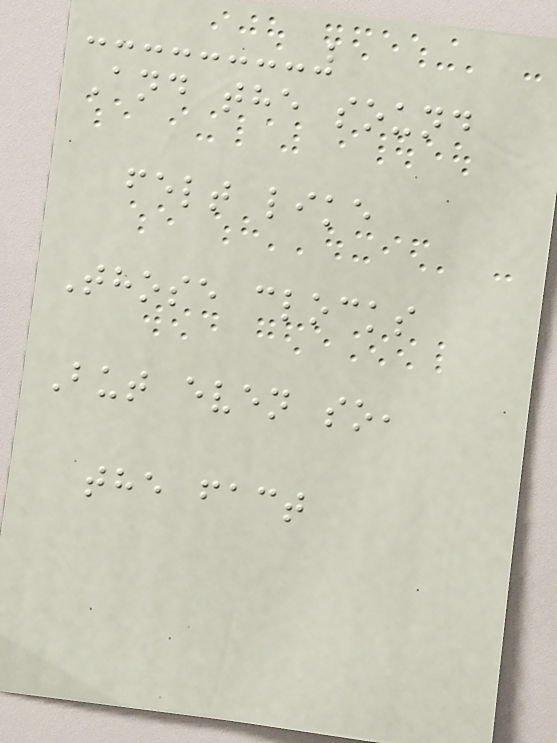And the sound
felt like
Those clocks
But even so,
the fact
